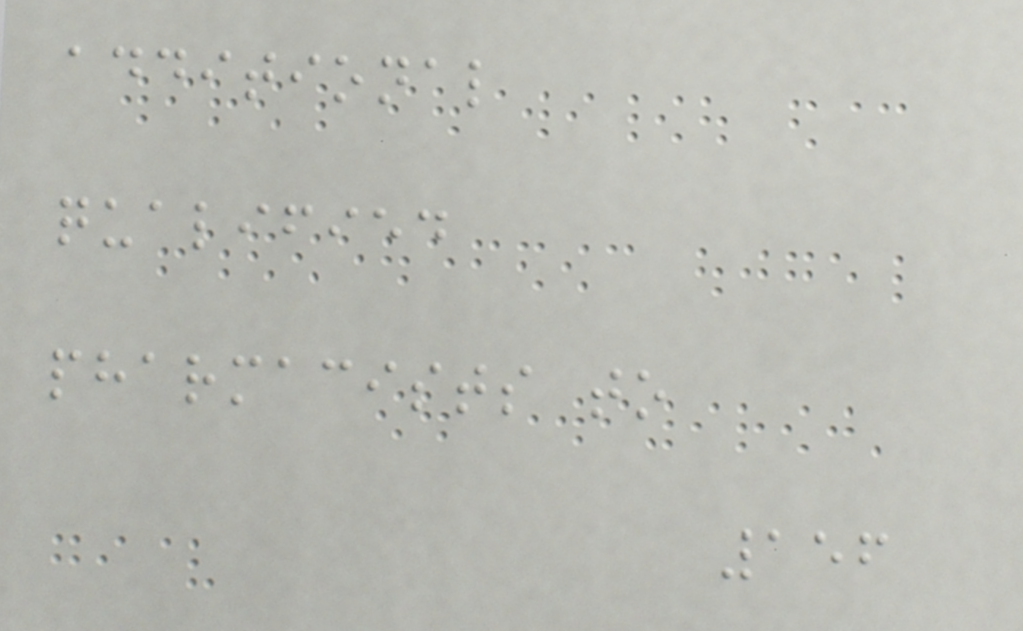additional
qualified
pharmacists to
156
